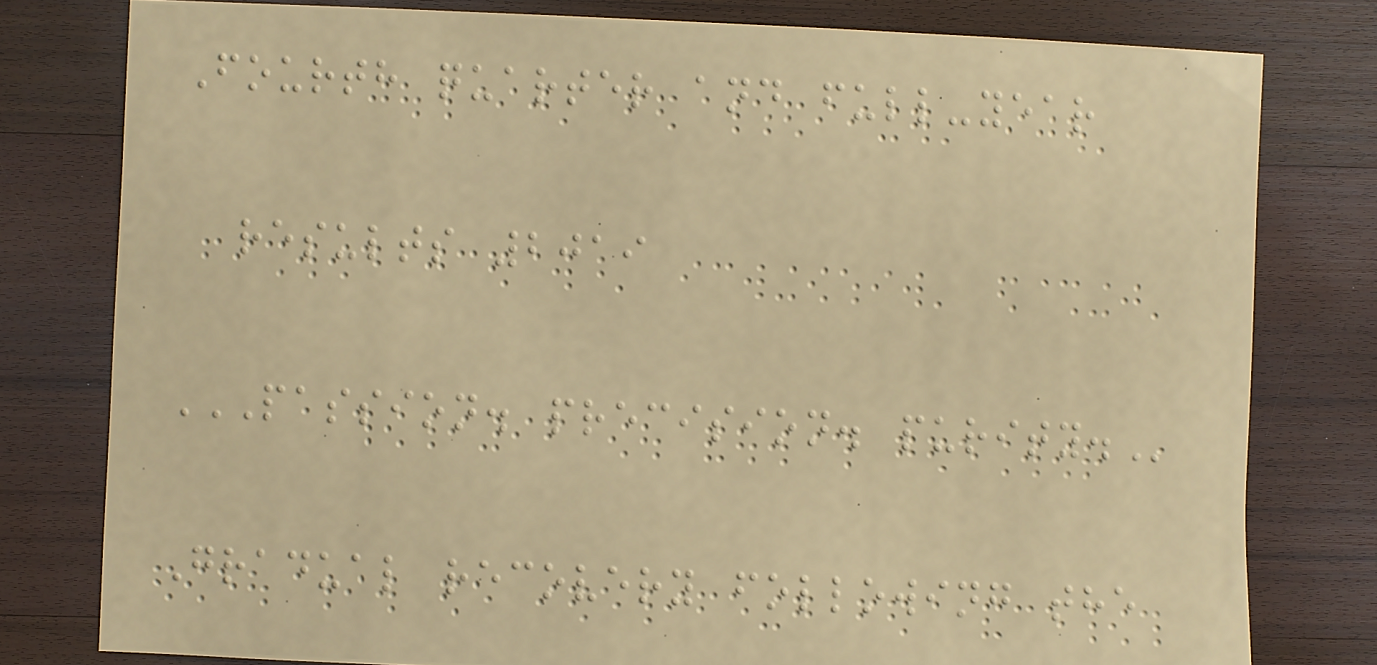Fourth quarter and full-year
results 2019
PASSION. PRECISION. PURITY.
Gradual recovery following the
